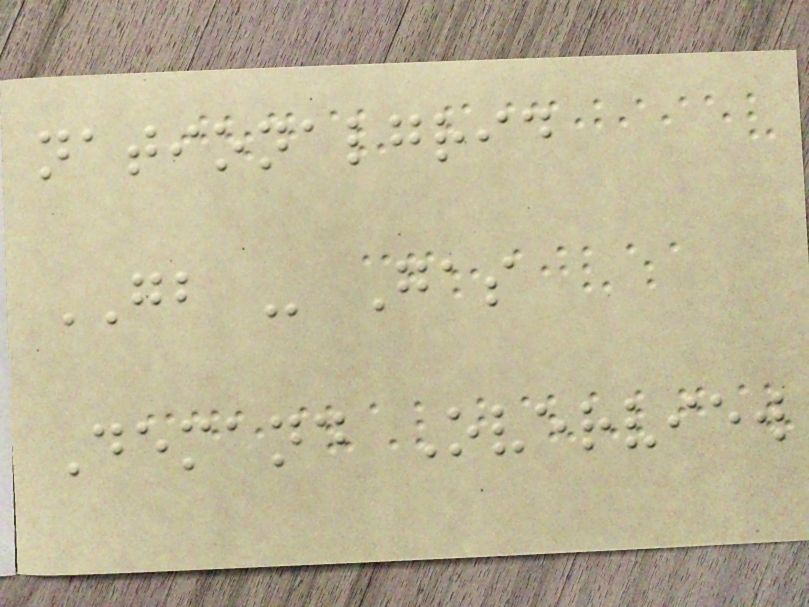nationalgrid
GB - Gas
Demand Overview
